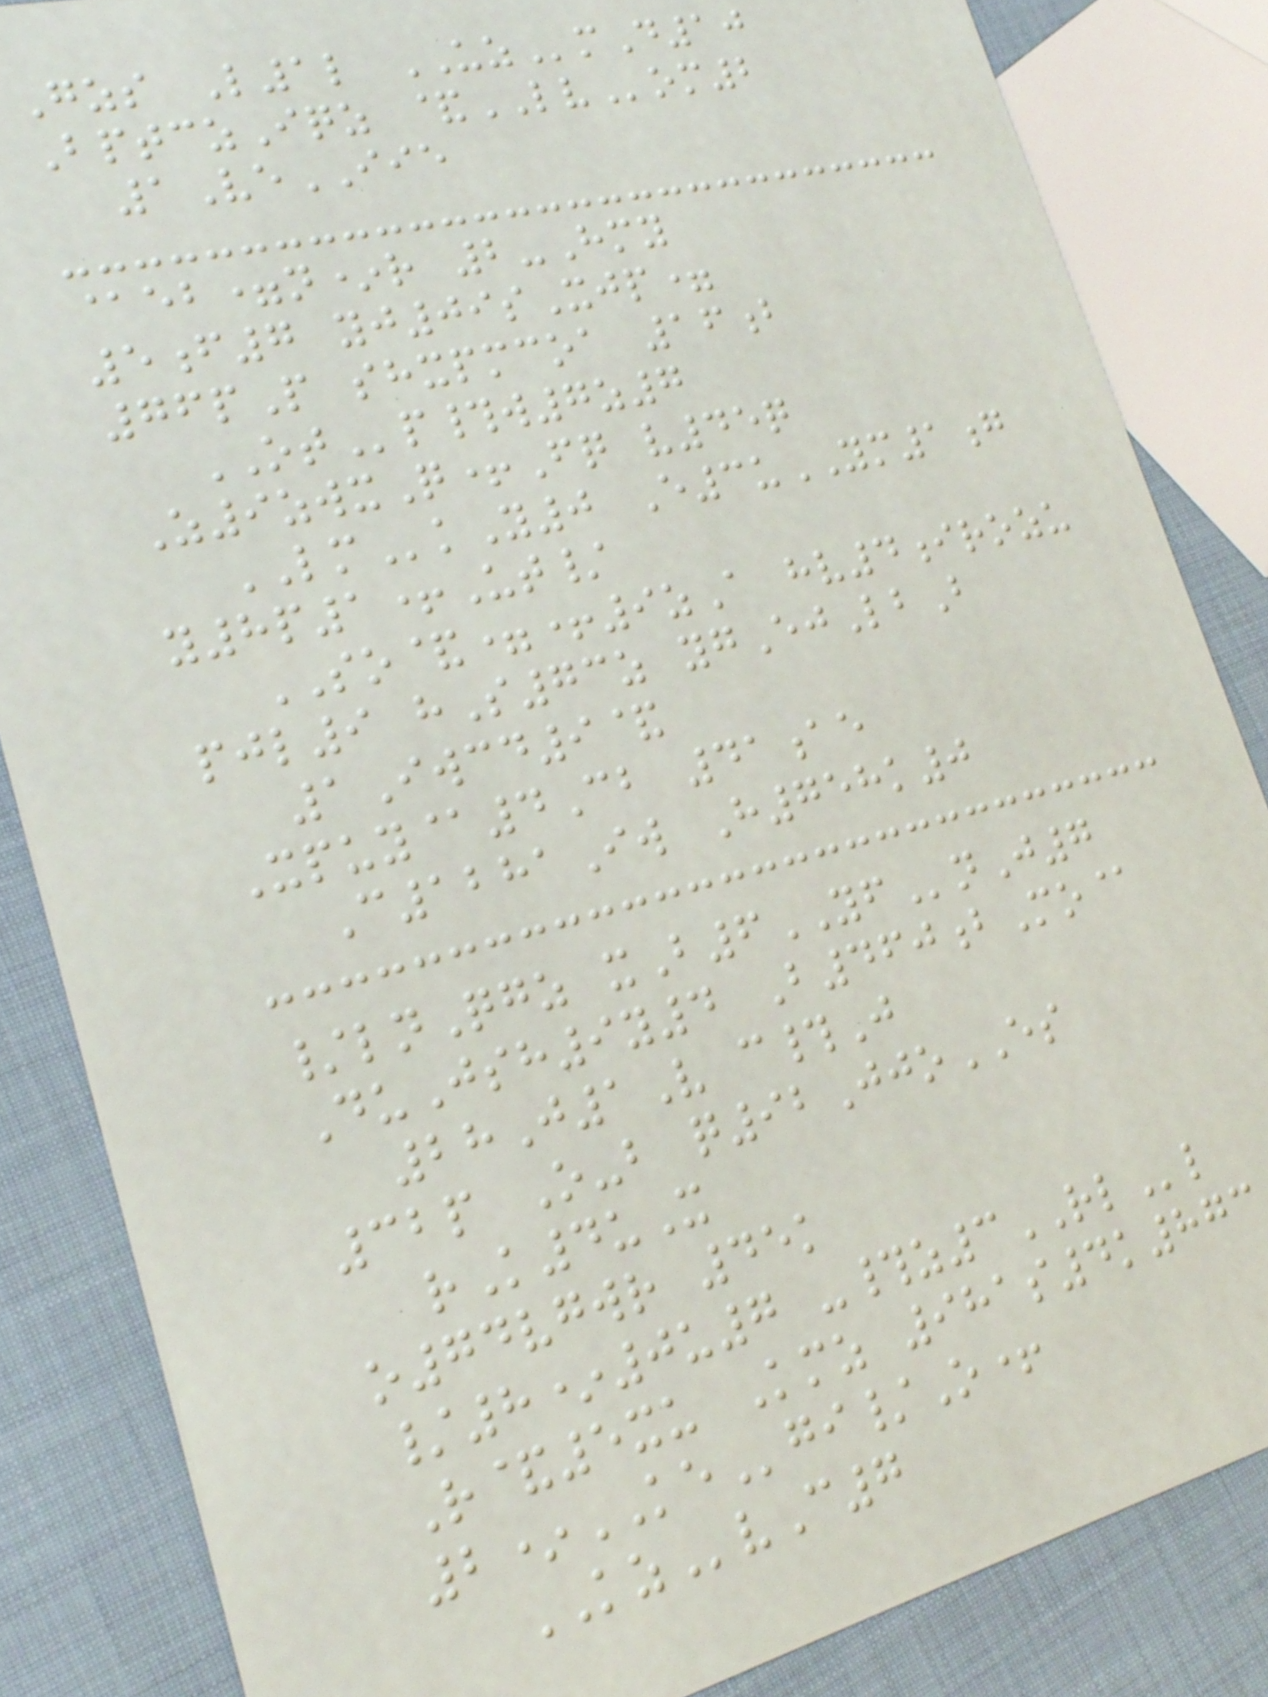Gzs L1l UZmD10
BptczIqz &LVom2
1VeIIE
@eb=n*r 2-Hmy
5f7 yj09sXjp=
76pP shxpmcoa 16b
OTp#w7z7
Z9zwxQ+Fq v45q
LMkY0 E3uYM1g
y8p1+Ut/
SO&=+9zA hv4irozu
pjl9 hS73z ygEjLbB
1Iwcd9&
Xpuy@4Cb 41ae
C1281Iw H758k0
/lnQgz xB6YFnJ7
DuJsh9y4 B460bMo@
28J1V c#J
32p O-b q92JjoES
rK4uX
o74vgwr 45k
/8*0u7 -#z3RLl
R&5xu Kmz 981s4k873
2*KEgi/O+
KZvC7
